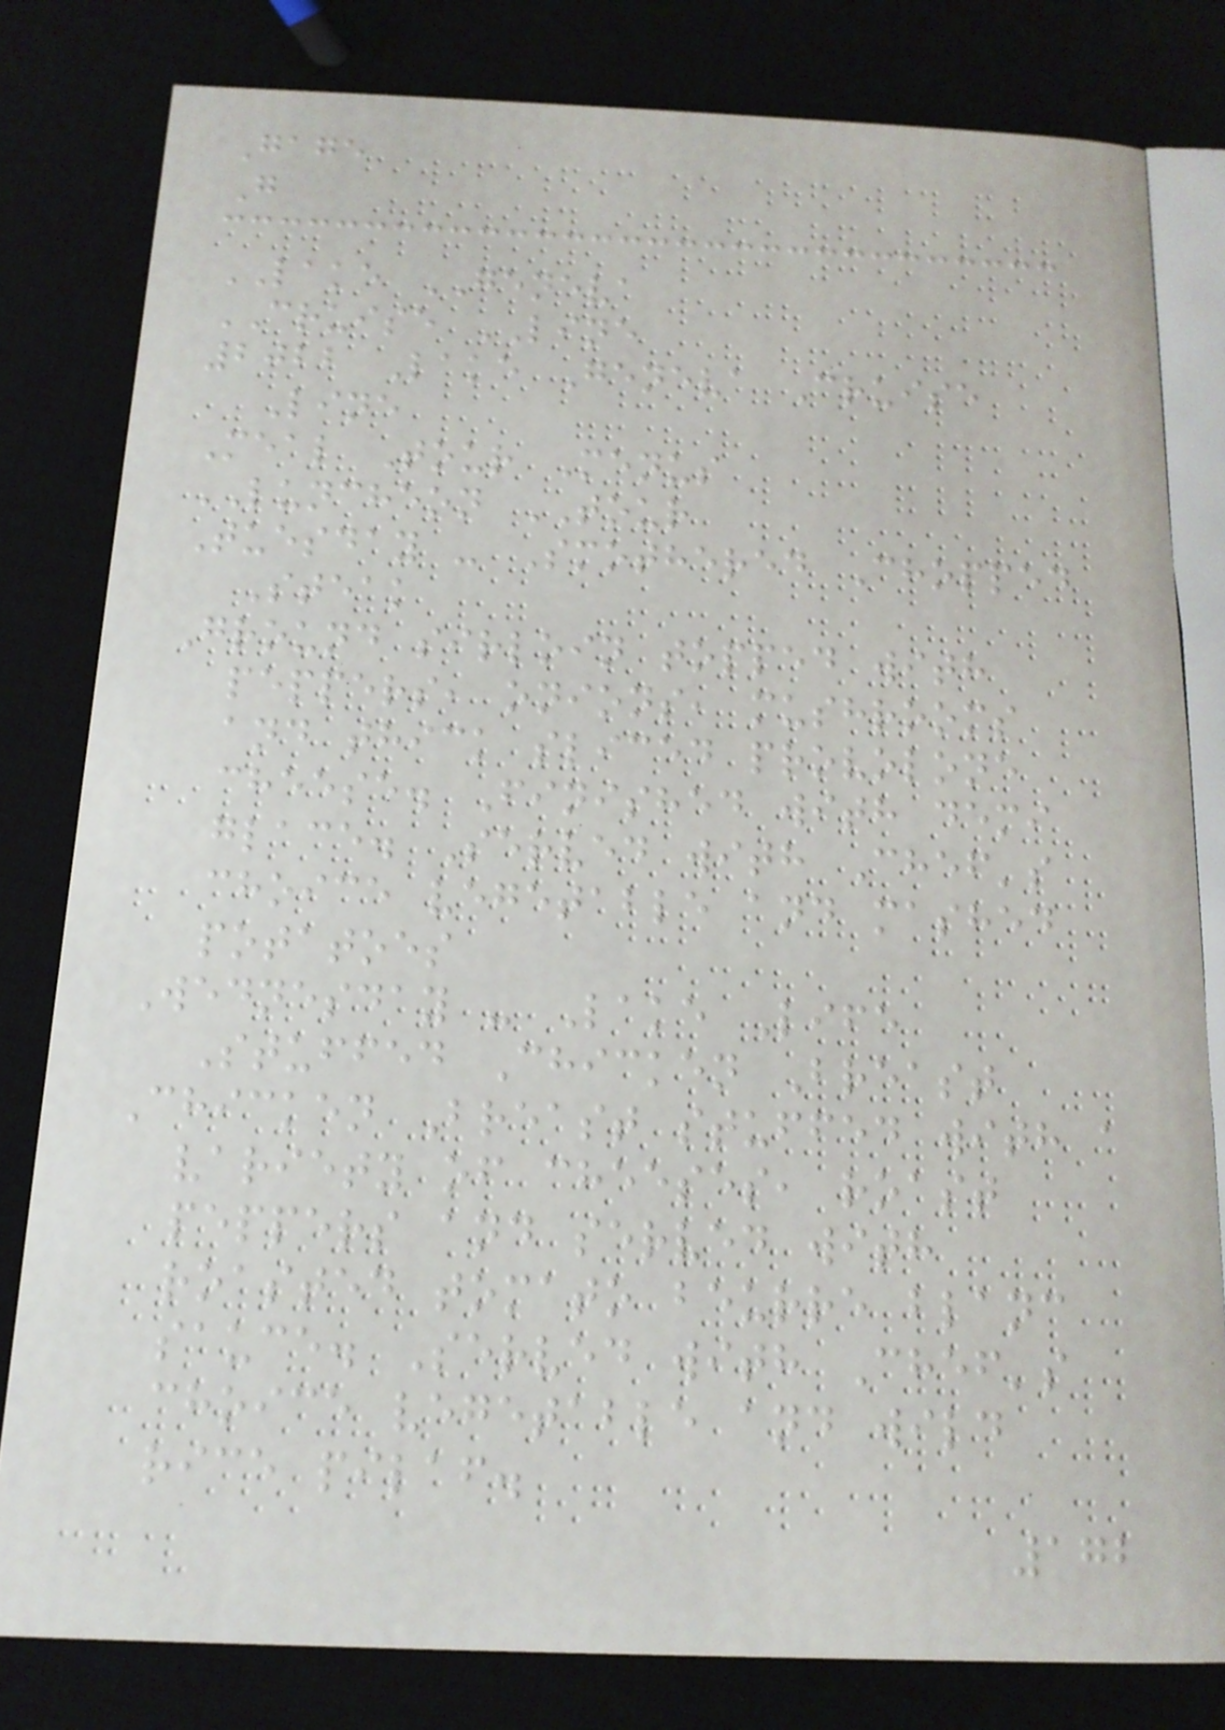Gage
G
LAKE GENEVA
CRUISE LINE
2022 Lake Geneva Cruise
Line
Meal Tour Menus
LUNCHEON TOUR
Tuesday - Smothered Chopped
Steak
Ground sirloin topped with
peppers, onions, mushrooms
and thick sliced provolone
cheese. Finished with demi
glace. Served with Chef's
choice vegetable and mashed
potatoes
Wednesday - Lake Life
Stuffed Chicken Breast
Chicken Breast stuffed with a
variety of cheeses, roast
peppers and served with
roasted tomato beurre blanc
sauce. Served with Chef's
choice vegetable and wild
rice pilaf.
172
